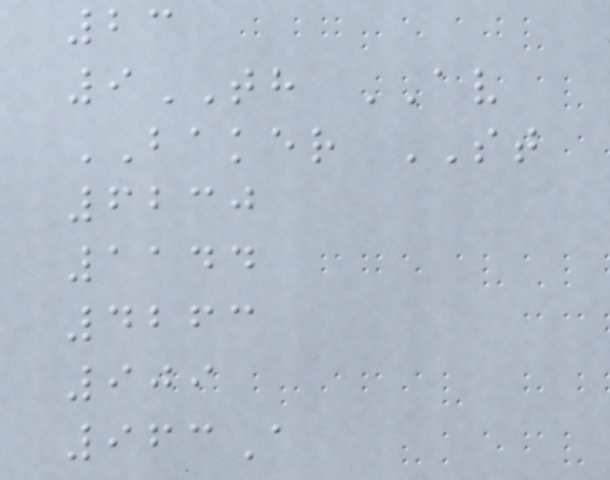23
9TH AV
BAKER ST
6230
1144
4263
909
963A
